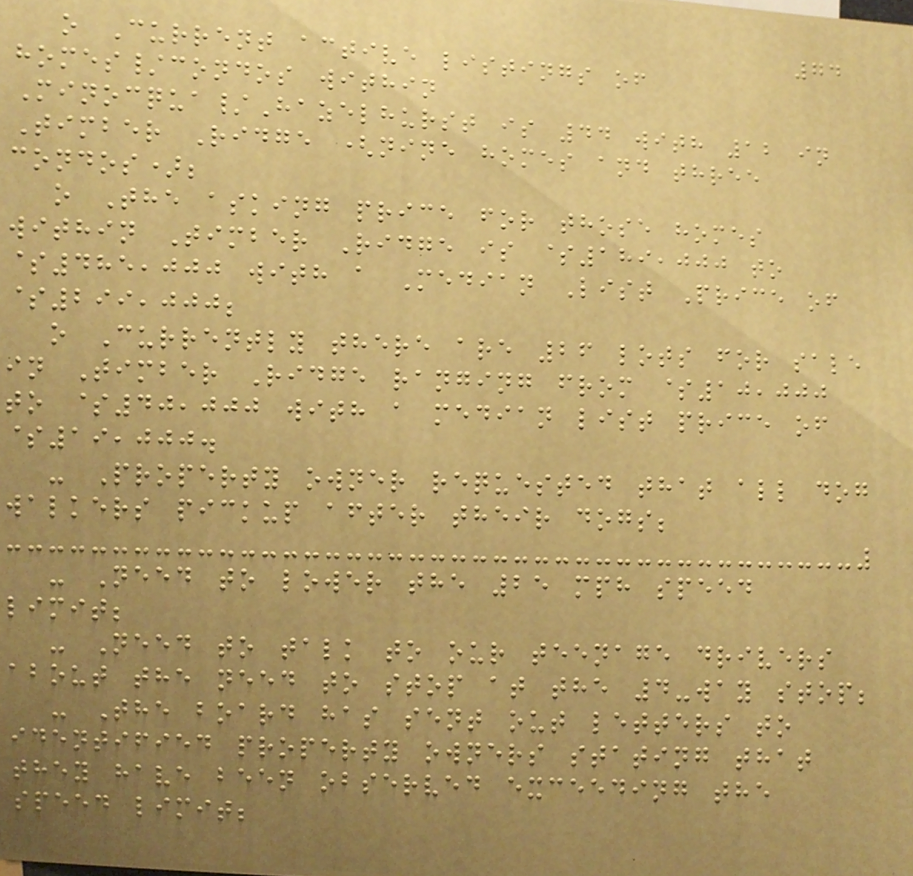74
o Current active listings of
homes/condos within
Minocqua/Hazelhurst is 44 with 12 in
Timber Ridge (nine homes and three
condos);
o The asking price for those homes
within Timber Ridge is $189,000 to
$485,000 with a Median List Price of
$299,000;
o Currently there are 26 lots for sale
in Timber Ridge ranging from $10,000
to $40,000 with a median list price of
$19,000.
- Property owner requested that all dog
walkers pickup after their dogs;
- Need to lower the 25 mph speed
limit;
- Need to talk to our teenage drivers
about the need to stop at the 4-way stop;
- The board has sent out letters to
identified property owners stating that
they have been observed exceeding the
speed limit;
